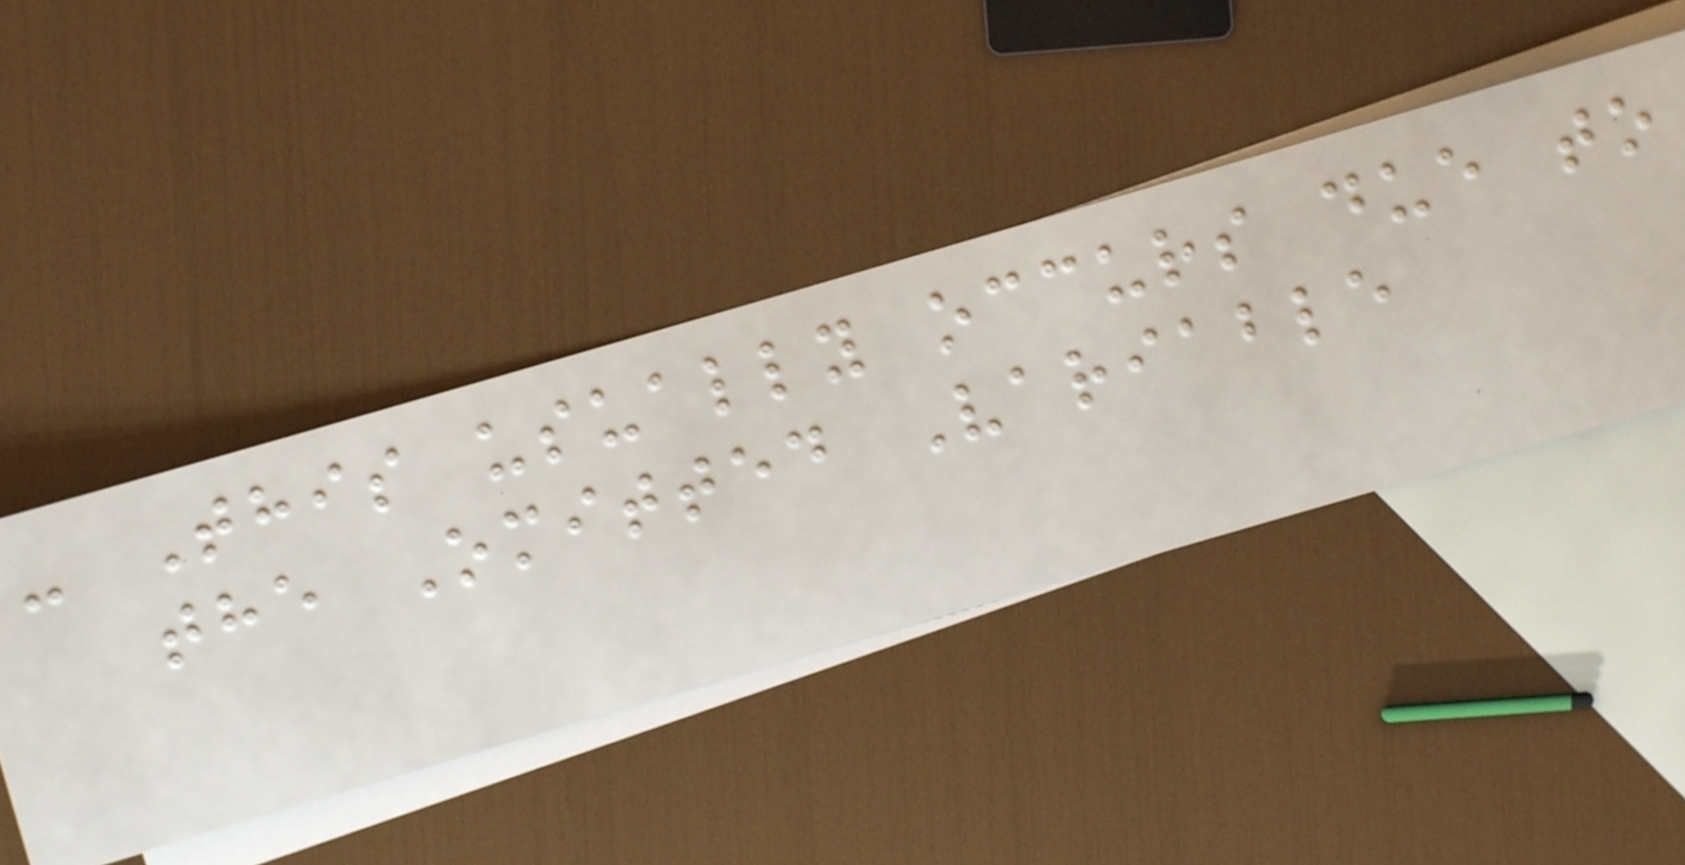- This usually occurs due to
the Omitted Variable
